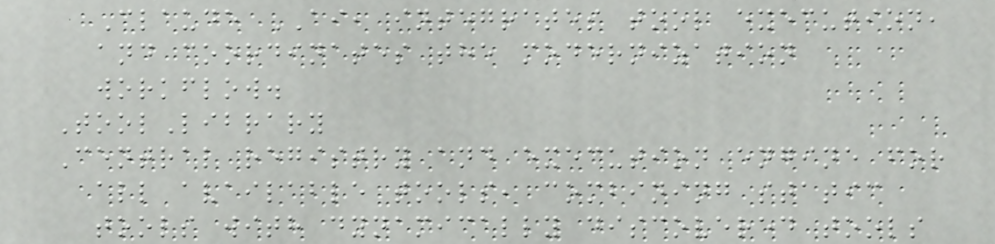Claude AI, integrates tool execution,
and coordinates the modernization
workflow.
ToolLibrary
Central registry and execution engine for
all available tools, combining static
tools with dynamically discovered tools
